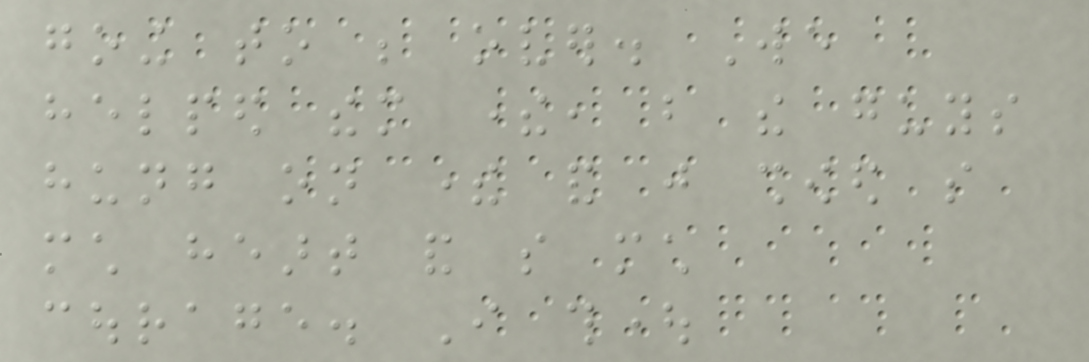going to be over. We
helped them there, but the guys
hung on there and just showed so
much heart and so much
courage. I thought
